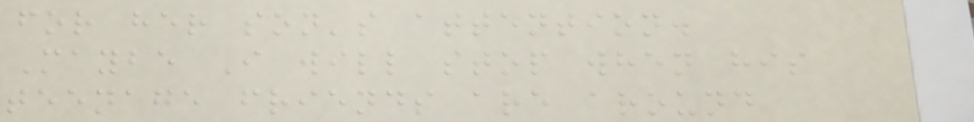for her son's attention.
Maybe I will stop when his
teenage friends are around
